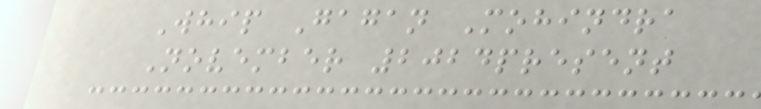Whip Gagan Mohindra
November 2024present
